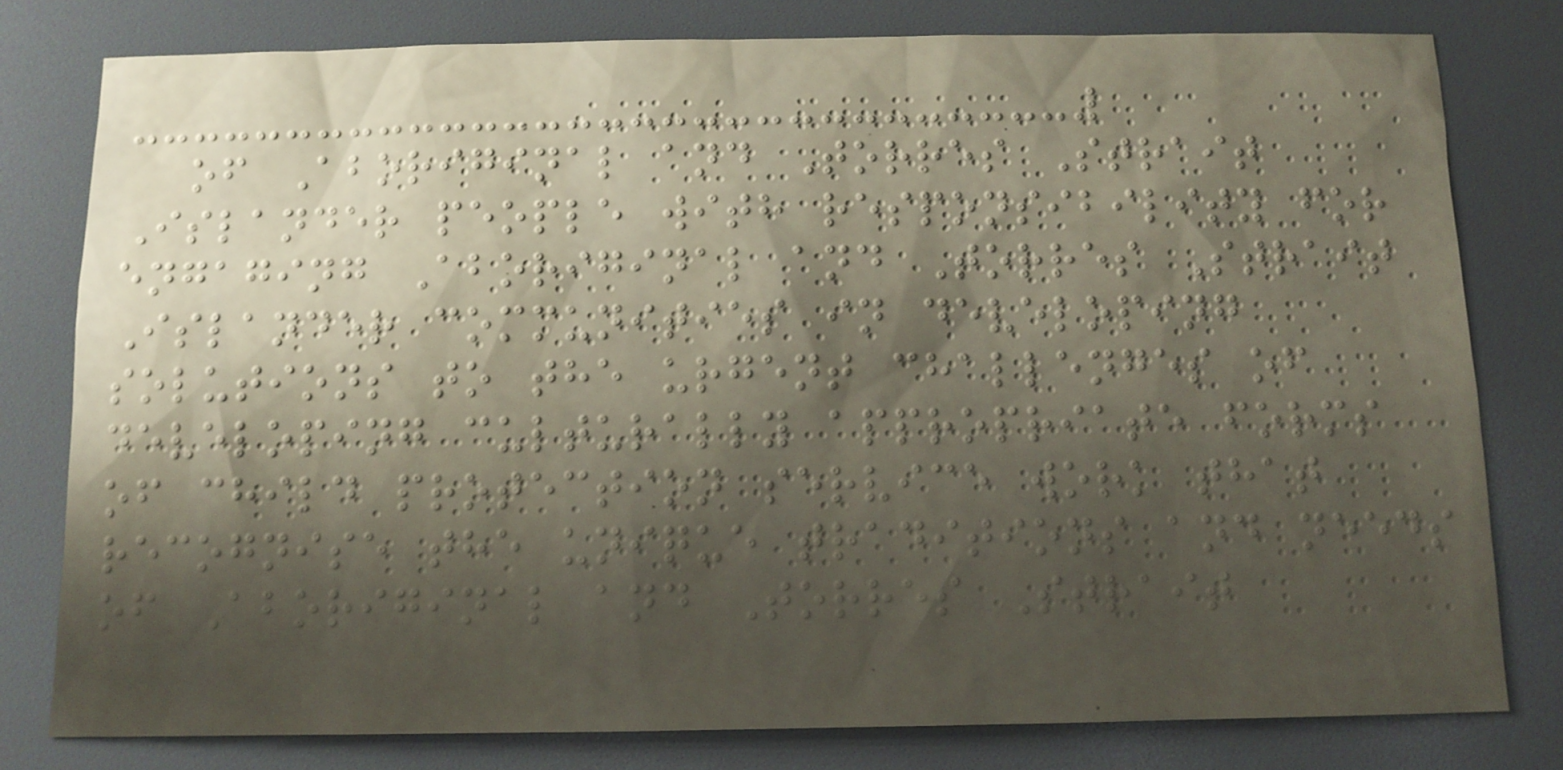of Aboriginal and Torres Strait
Islander people with responsibility for
engaging Aboriginal and Torres Strait
Islander communities in developing
solutions to the urgent challenges of
developing culturally appropriate forms
of child protection service work that
recognise the unique traditions and needs
of Aboriginal and Torres Strait
